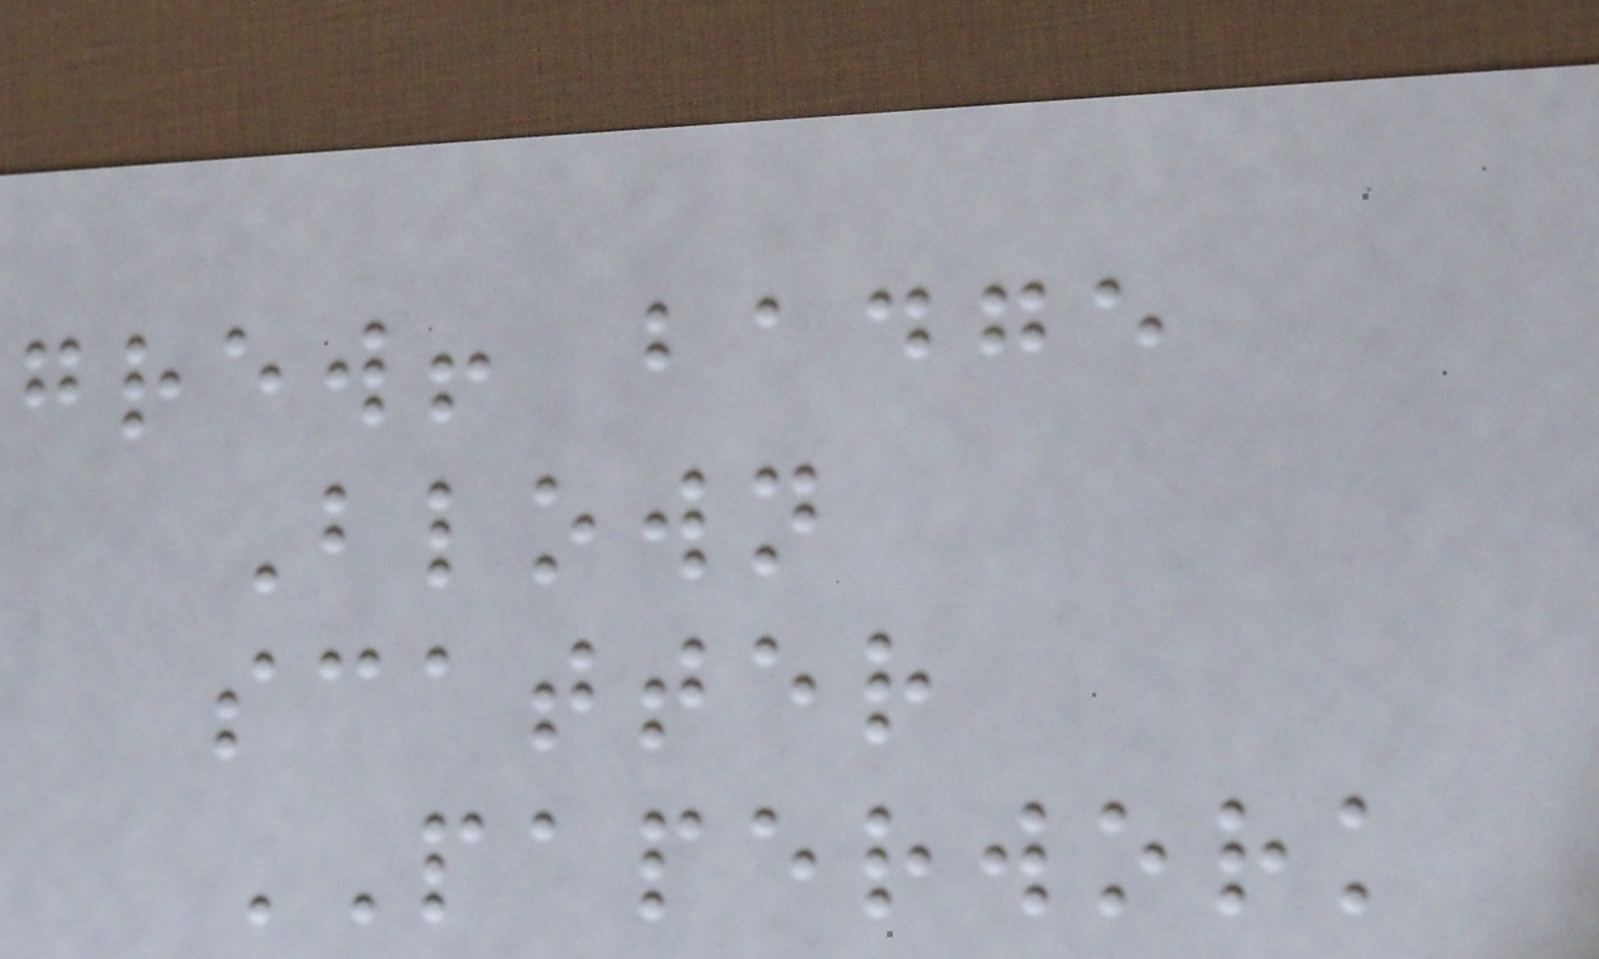grew! badge
Blown
scatter
PAPERWORK
